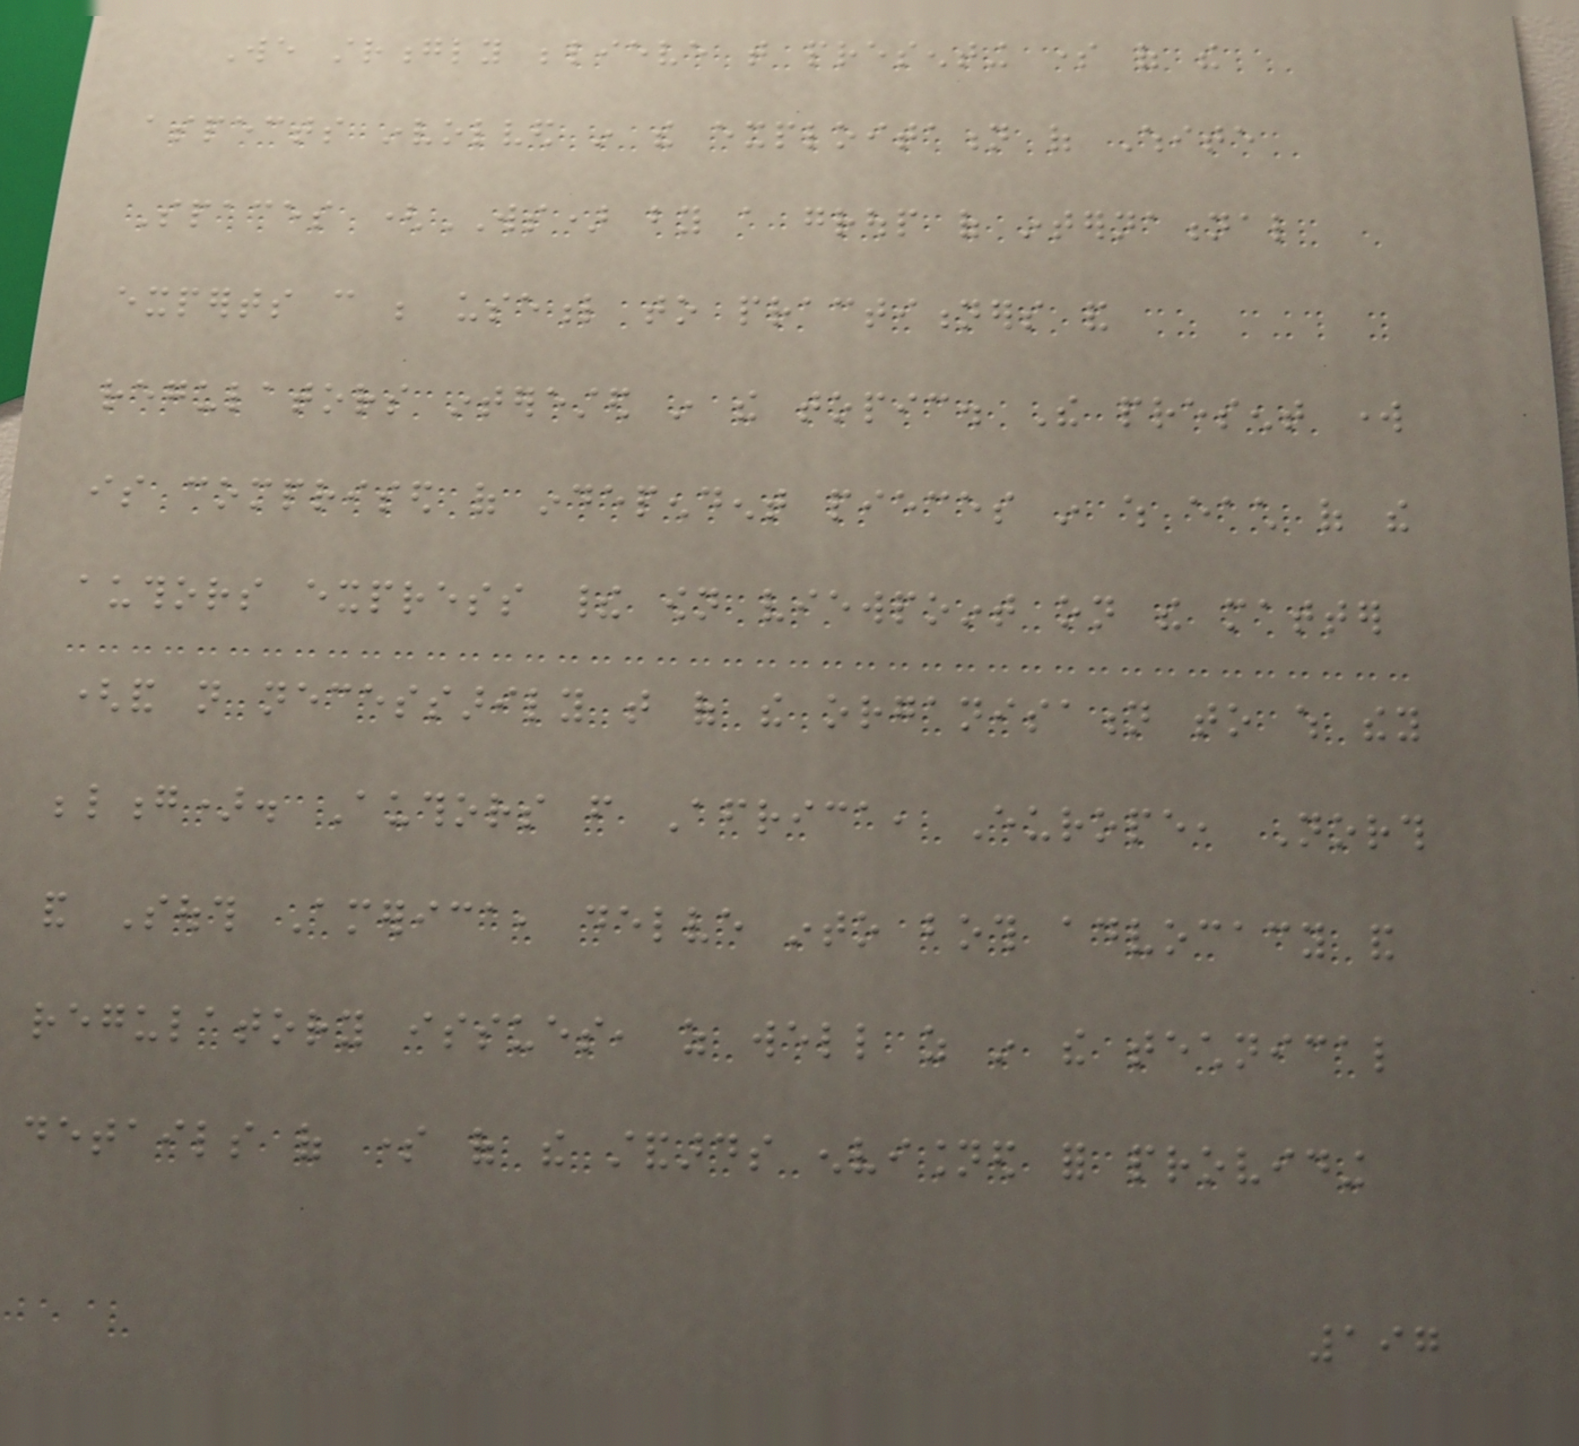We strongly believe that presenting some of the
aspects involved in the exploitation of White
Spaces (WS) by a group of international
experts can be useful to practitioners and
regulators interested in the topic. The present work
is comprised of independent pieces in which each of the
authors express their own viewpoint on the matter
(and not necessarily that of the organisation to which they
belong). Authors from Africa, Europe, North
and South America, delve into both advocacy and
regulatory issues, as well as in the technical
details of some of the standards envisioned for providing
197
